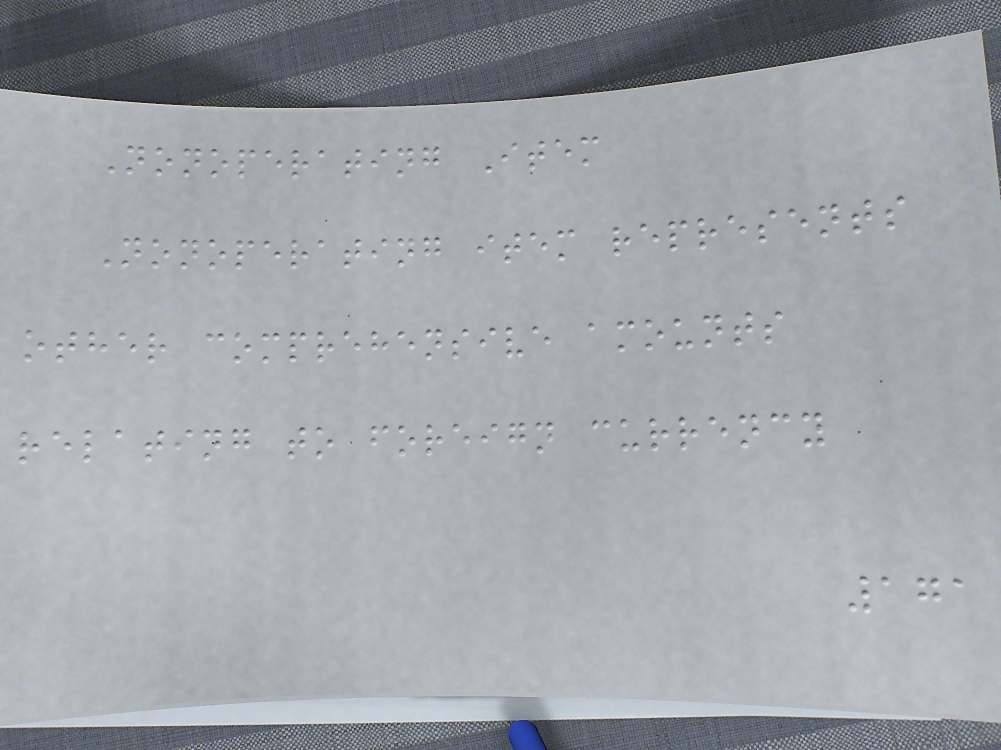Nonoperating Item
Nonoperating item represents
other comprehensive amounts
relating to foreign currency
171
